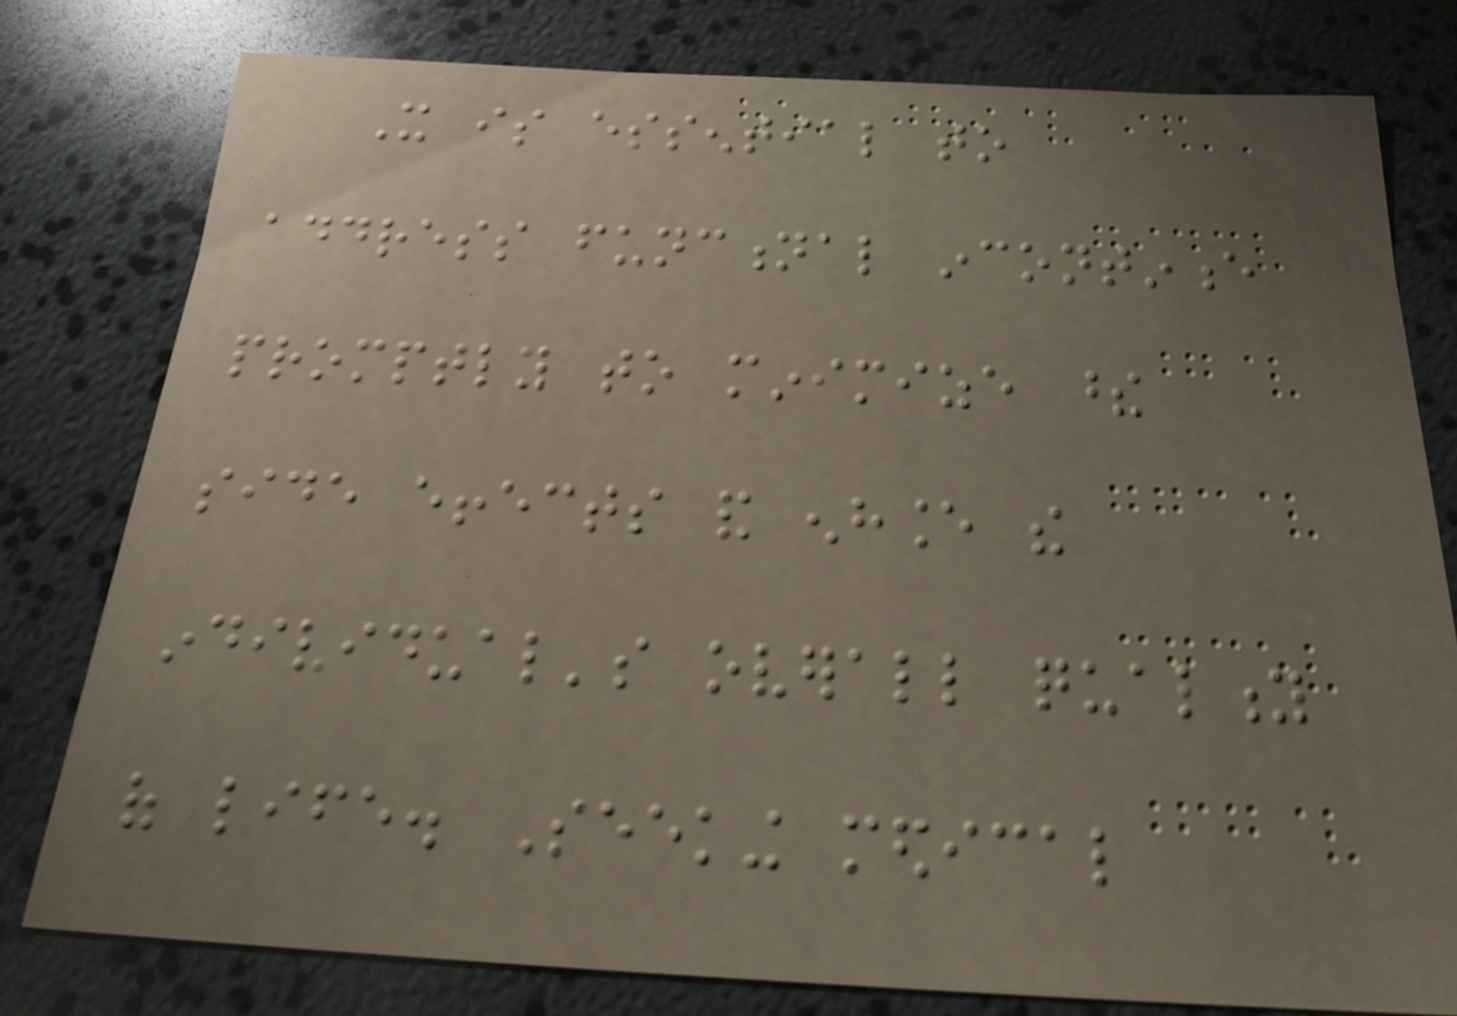It is essential to
address functional incontinence
promptly to minimize these
side effects and enhance the
individual's overall quality
of life. Seeking medical
